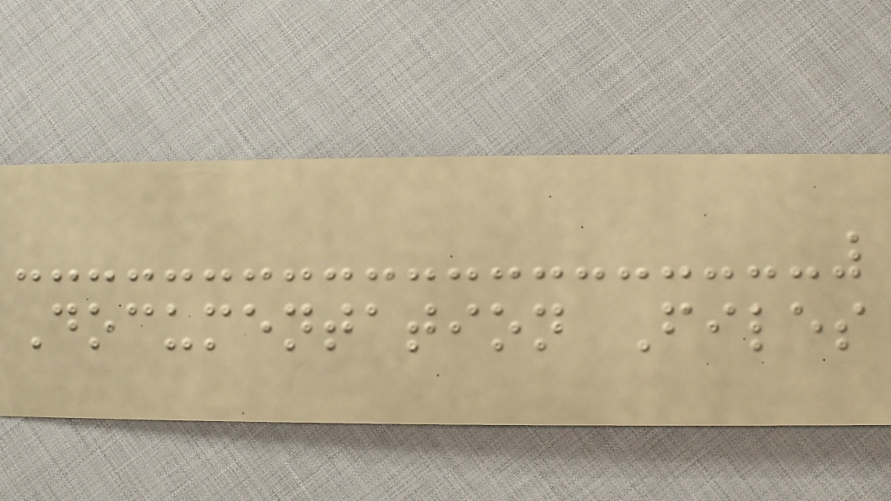Documentation Files
